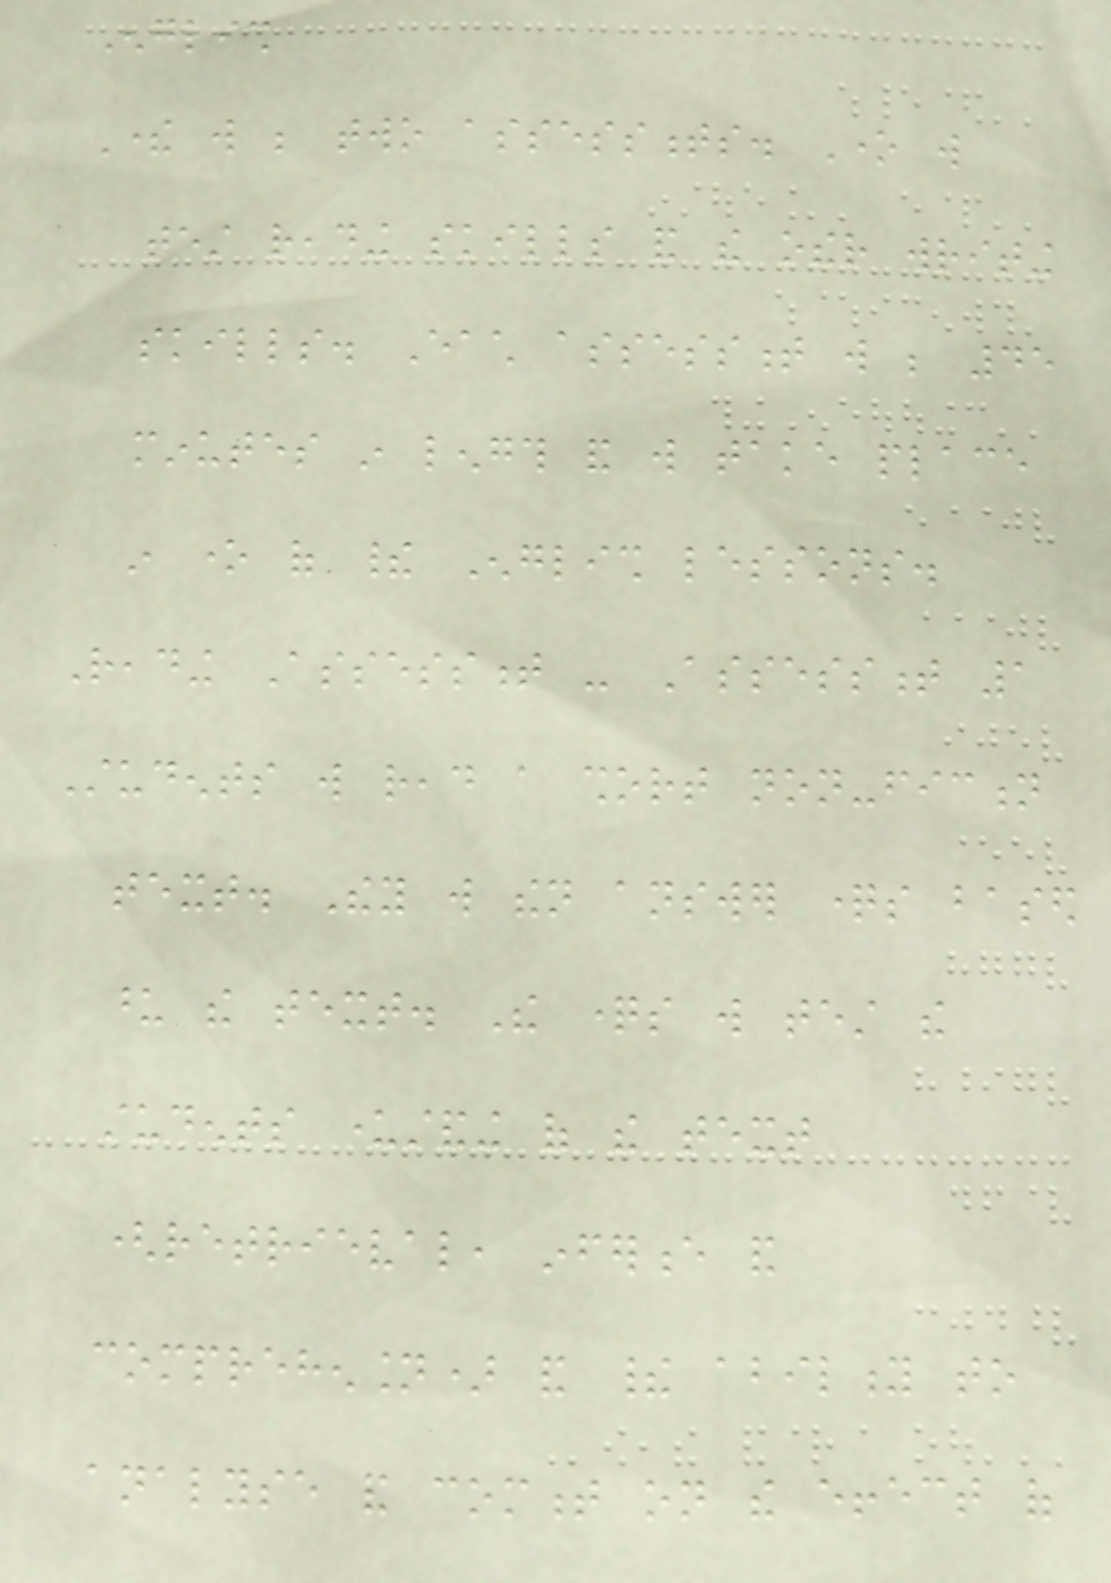English
There will be two assessments. One will
test reading skills and the other writing
skills. Each assessment will be 45
minutes in length and will take place
in one of their English lessons.
Reading Assessment - Assessment 1
Students will read a short non-fiction
text. They will then answer questions based
upon the text. The questions will test the
students understanding of the text
(retrieval, inference and
comprehension) and their ability to
analyse and comment on the effect of
